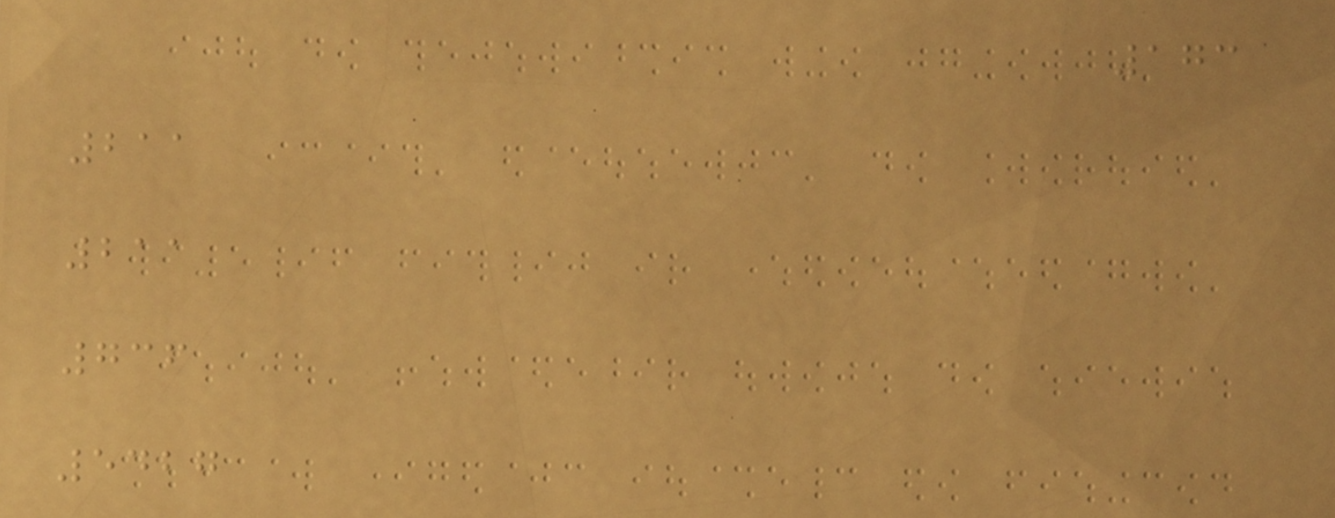173
211
211
736
5427
